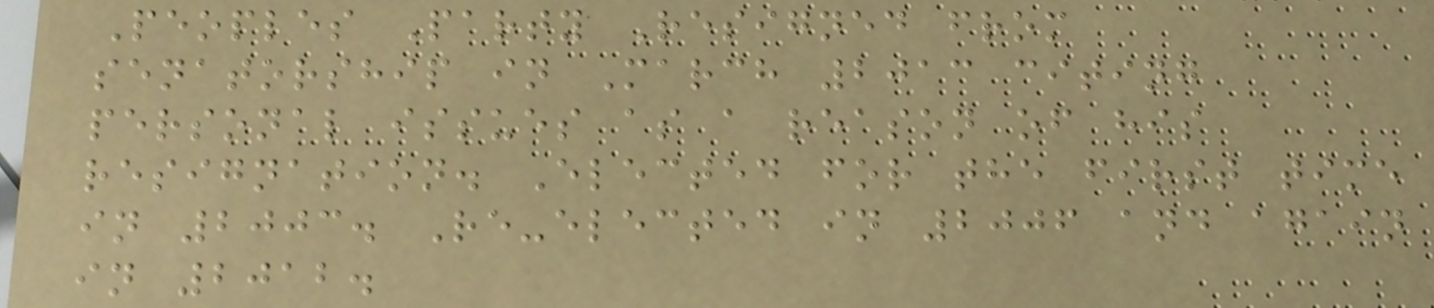Peoples Party Resigned from
senatorship in March 2013 citing
personal issues as a reason of his
resignation. Elected for the first time
in 2003. Re-elected in 2006 and again
in 2012.
